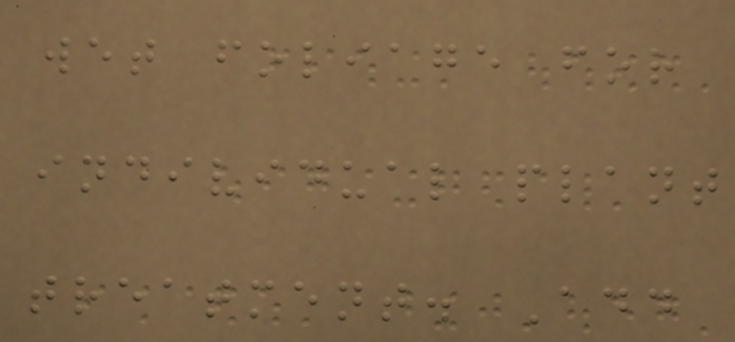wet foliage for
individual plant
treatment. Add
